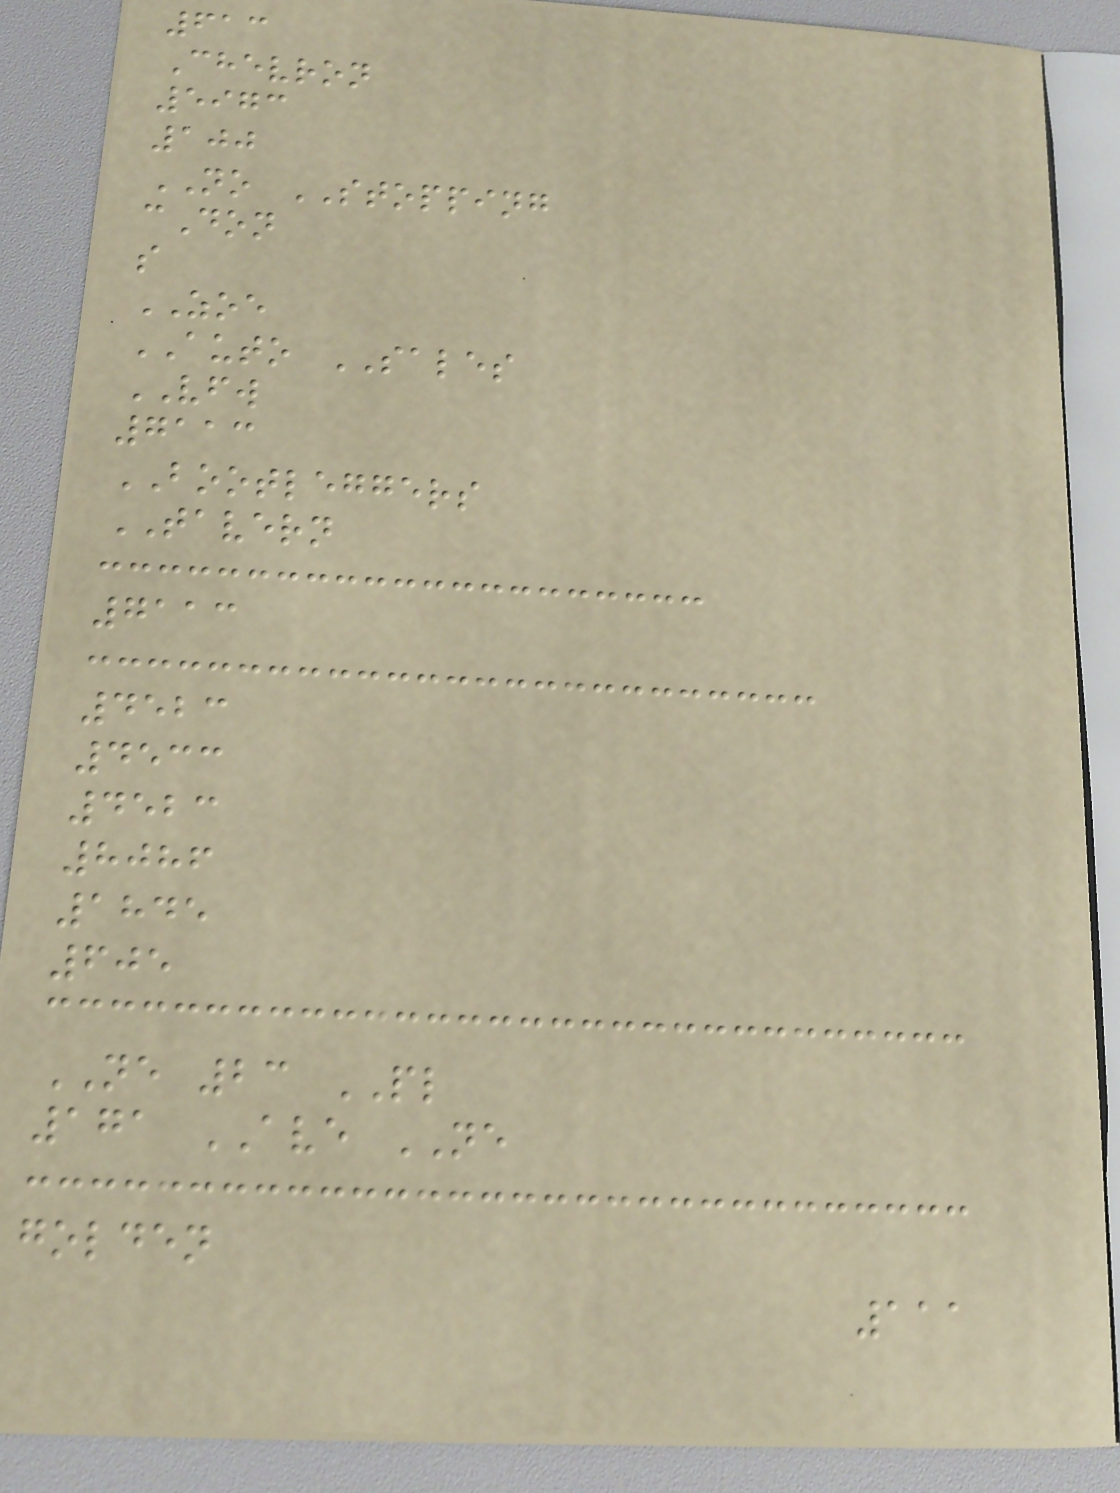613
Chevron
5973
100
NO STOPPING
cDon
s
ZOE
AUTO SALES
VFW
7113
BOOTLEGGERS
TAVERN
7113
4523
4533
4523
8086
1845
605
NE 23 PL
171 AVE NE
golden
111
